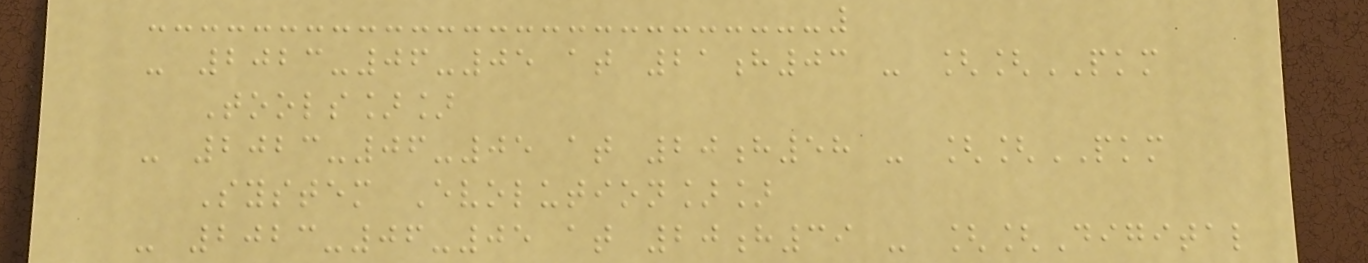- 2023-06-05 at 21h03 - [[PKM
Tools]]
- 2023-06-05 at 20h58 - [[PKM
System Evolution]]
- 2023-06-05 at 20h39 - [[Digital
